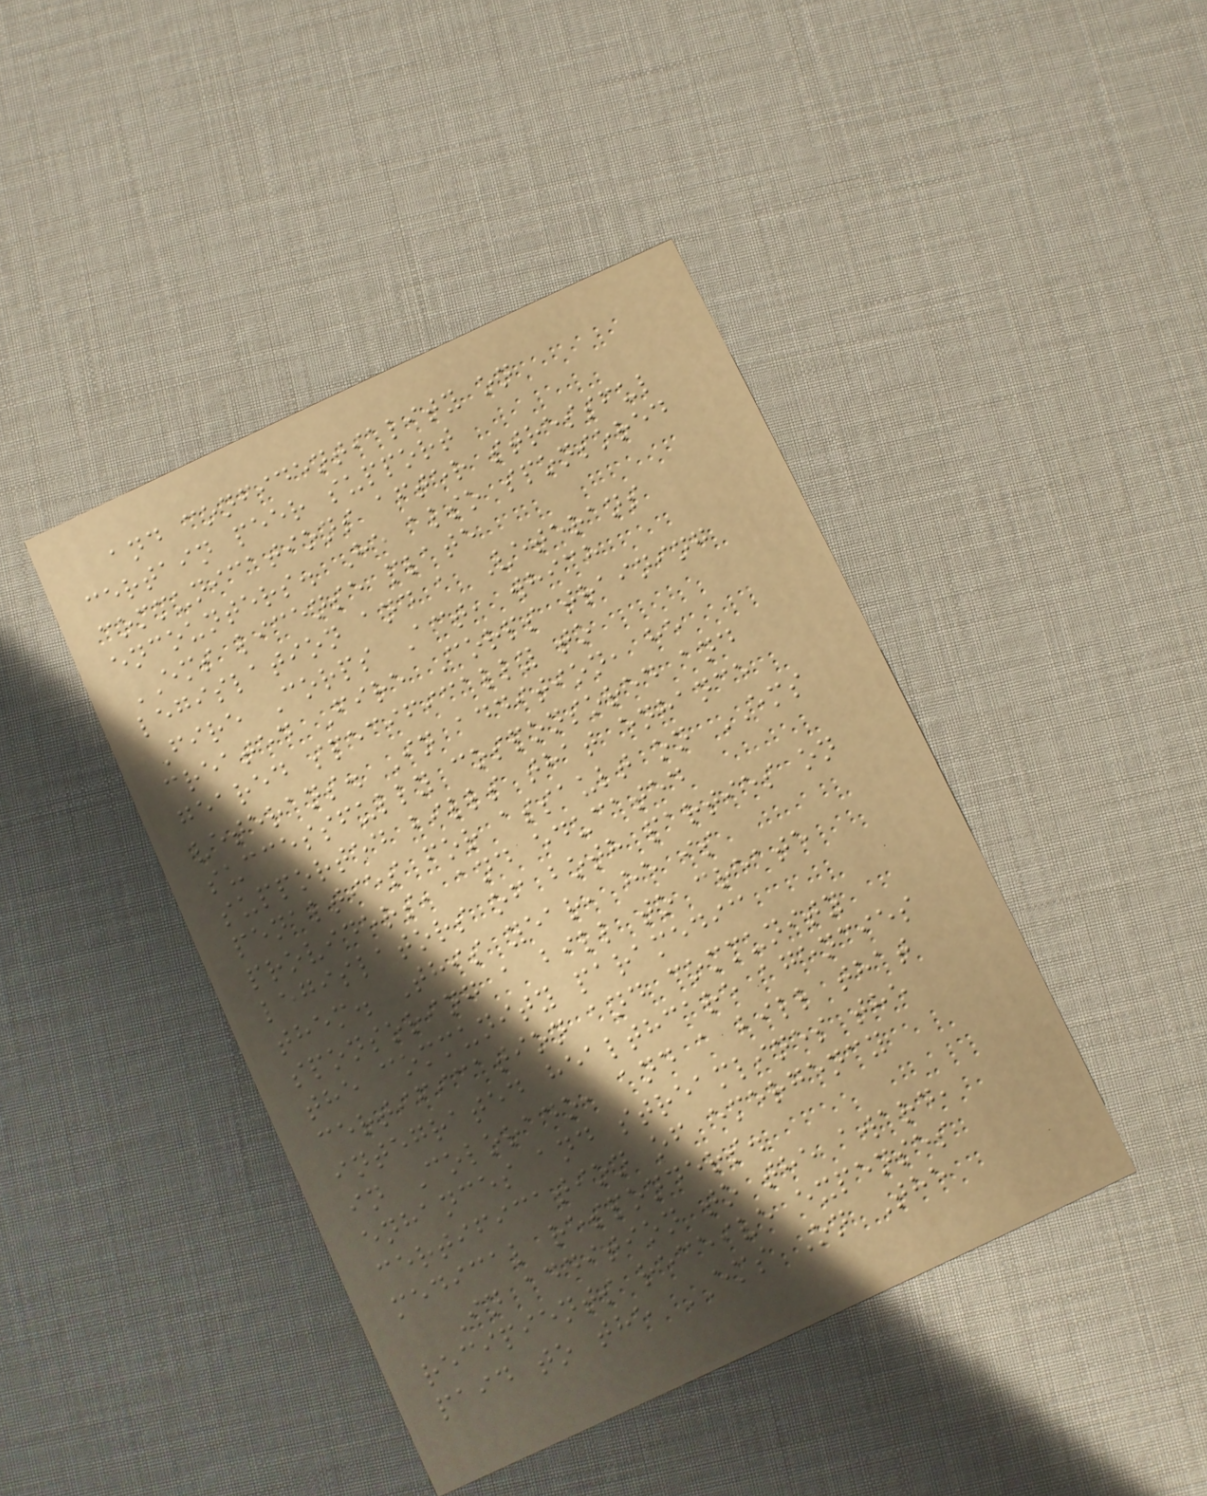and confidentiality on
certain peer support
communications after stressful
encounters. He also sponsored
EMS license plate
legislation and a Veterans
Fire Corps Act, which
created Fire Corps training
geared specifically to
veterans. In addition, he
successfully cosponsored and
supported bills that enhance
penalties for assault on EMS
providers, and educated
legislators of both parties on
them. This year, he is
sponsoring a bill to create
the community paramedic
certification and community
integrated healthcare agencies
in Colorado, and a bill that
enhances and streamlines the
certification of emergency
medical responders.
In addition to the award,
recipients receive expenses
paid to the EMS On The
